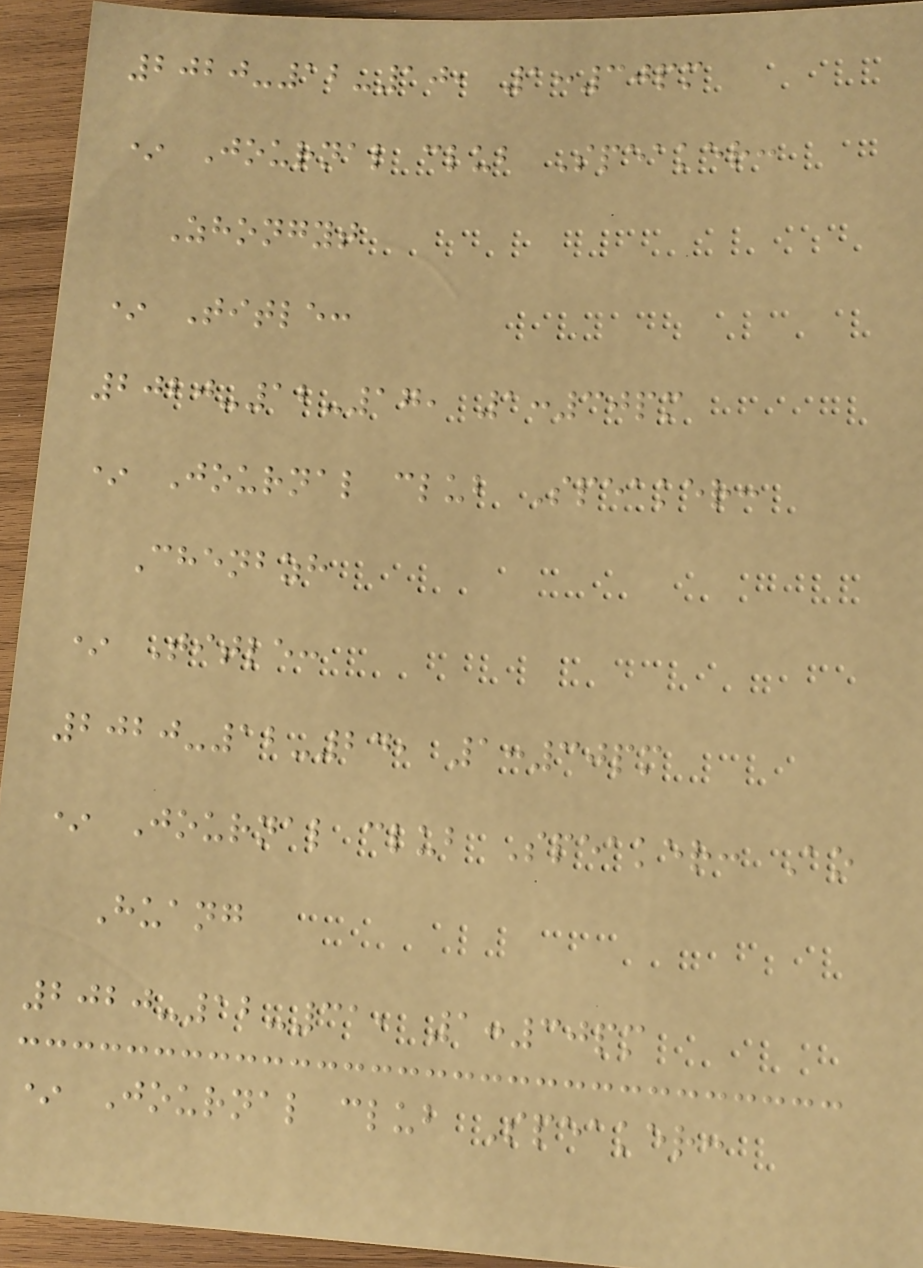2020-12-10, 1:30pm
* Journal club Speaker:
Zhongyt
* Title:
2020-12-17, 1:30pm
* Journal club Speaker:
Chenbzh
* Title:
2020-12-24, 1:30pm
* Journal club Speaker: Ao
Huang
2020-12-31, 1:30pm
* Journal club Speaker:
